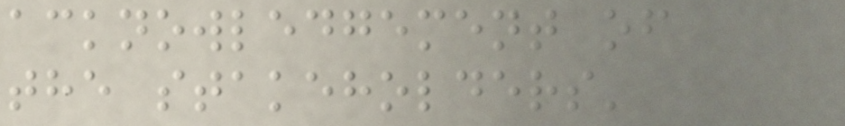acknowledgement of
the stakeholders'
